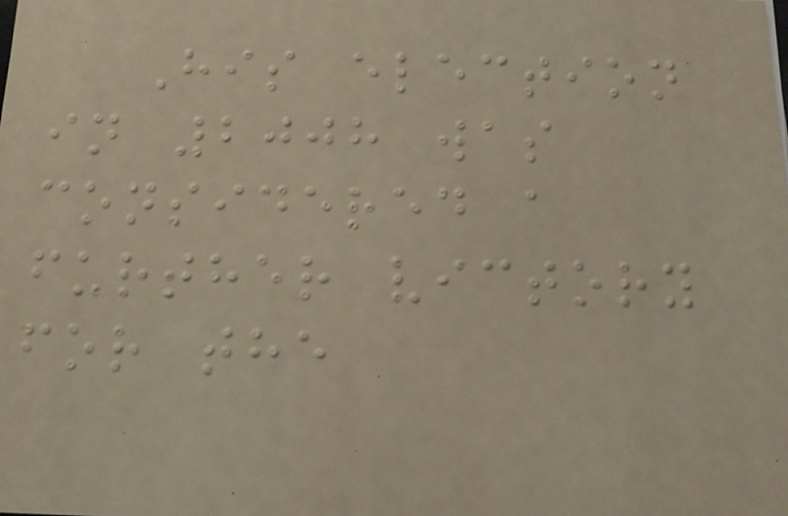His election
in 2008 was
considered a
further victory
for the
